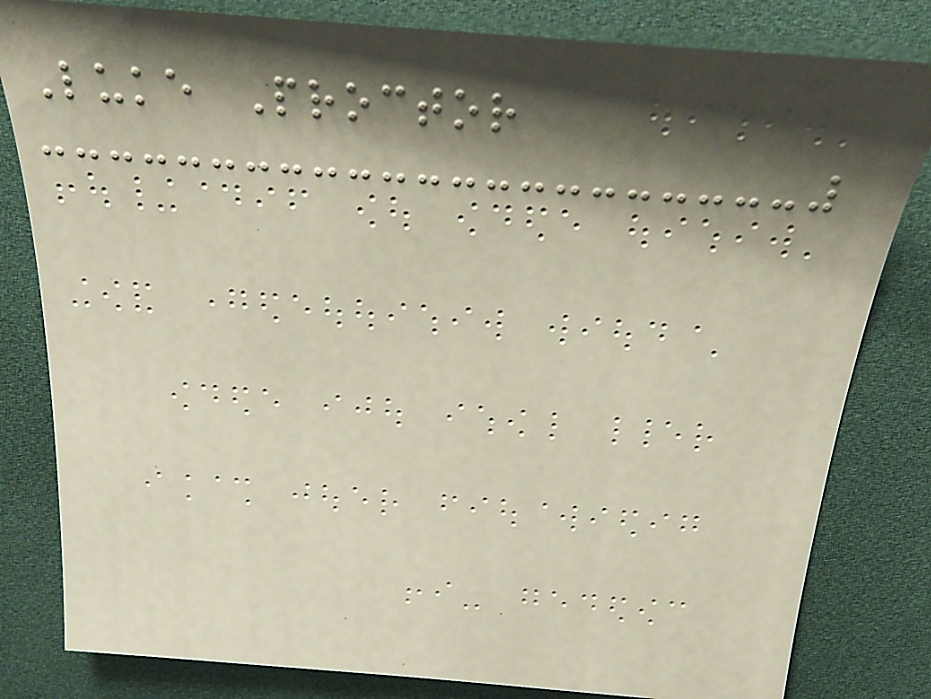Luke Proctor
